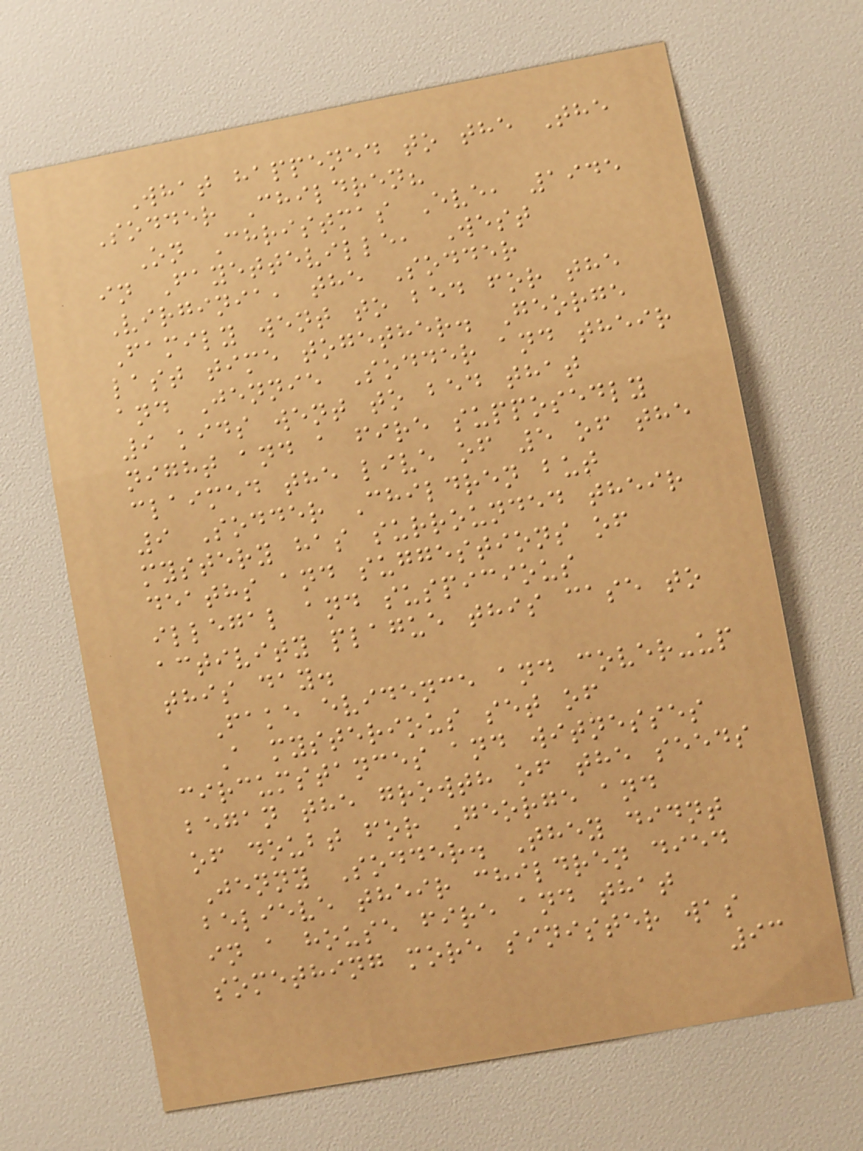What happened to the The
Sodder Children?
On Christmas Eve, 1945
in Fayetteville, West
Virginia, the Sodder
Family went to bed for the
last time together. George
and Jennie Sodder and their
9 kids went to bed that
night and a fire supposedly
claimed the live of 5 of the
9 Sodder Children but
mystery has surrounded their
deaths and suggestions of
illegal and suspicious
activity plague this case to
this day.
Fake evidence and cover-up
A mysterious set of
circumstances and witnesses
began the growth of the seeds
of doubt for George and
Jenny Sodder. They didnt
believe their children died
in a house fire and that
something more sinister was
93
